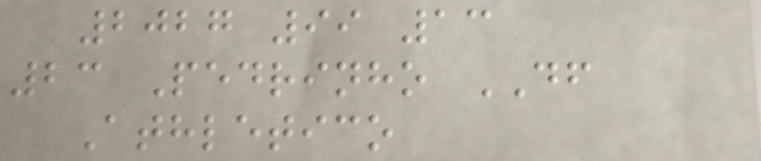2027 99 13
23 Pedrinho DF
Athletico
